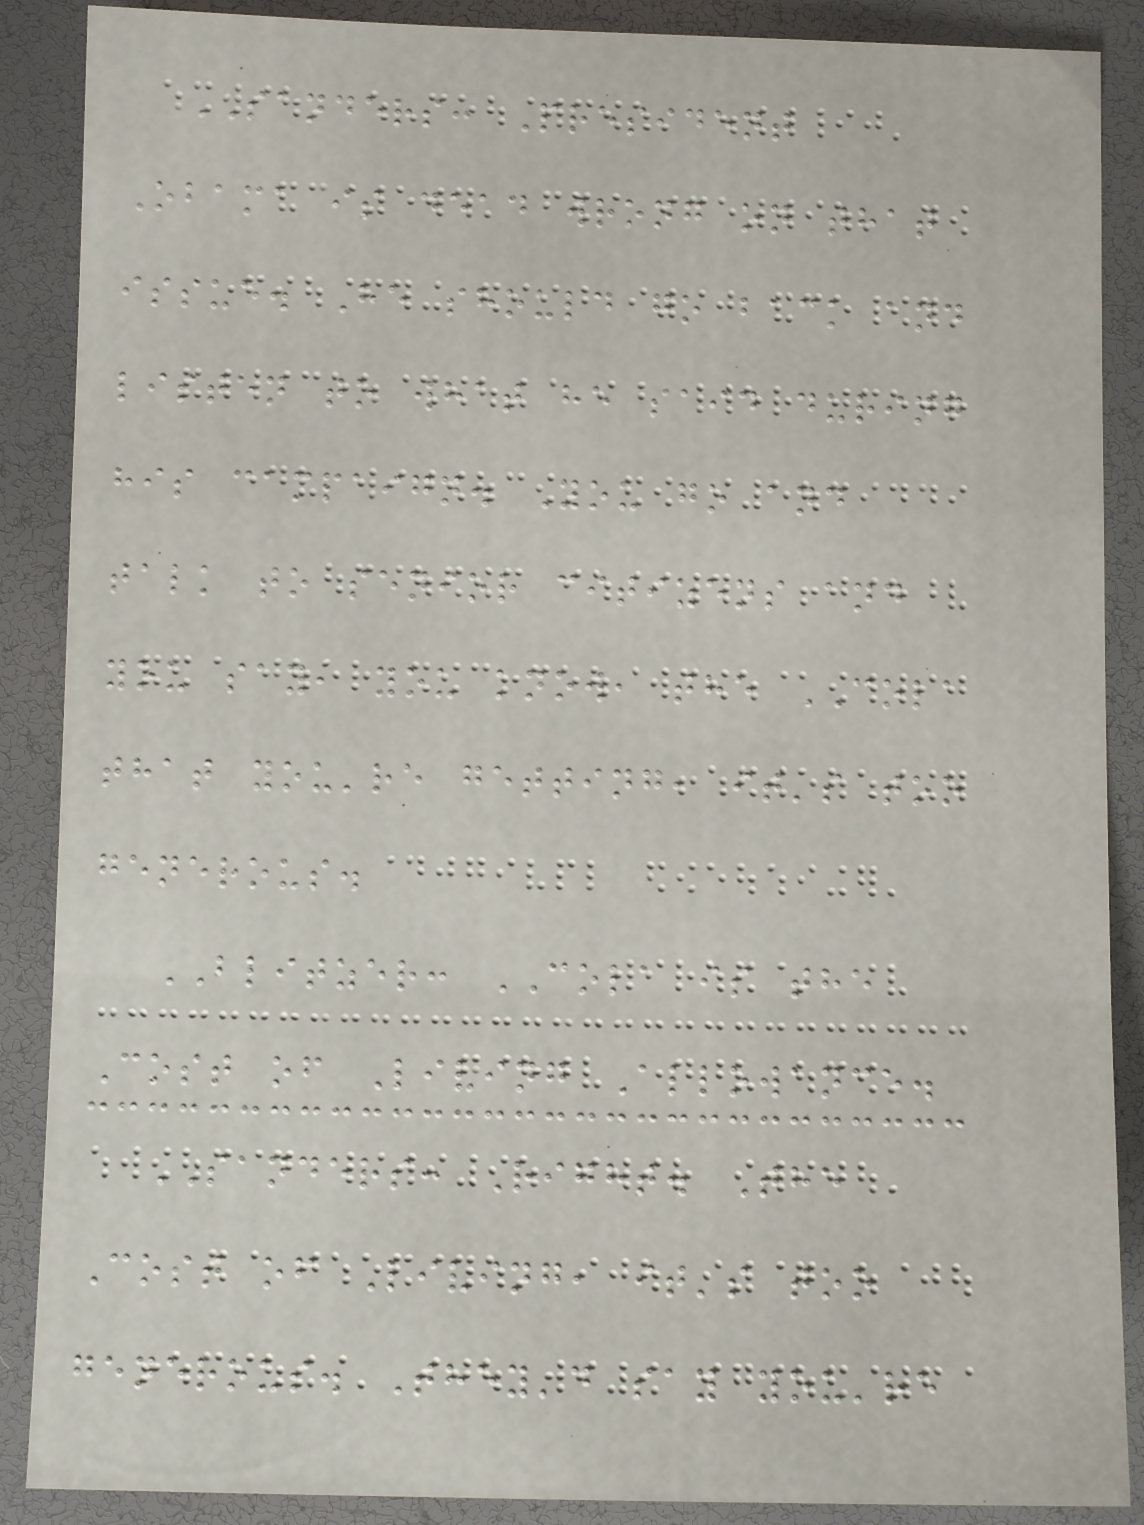SANDERS: President
Obama is dead wrong on that
issue. He should go back and
listen to what he said during
his campaign. You go and
talk to senior citizens and
you say, you know, the COLA
that you're getting, it's too
generous.
BLITZER: COLA is the
Cost of Living Allowance.
SANDERS: Right. The
Cost of Living, it's too
generous. They'd say you're
